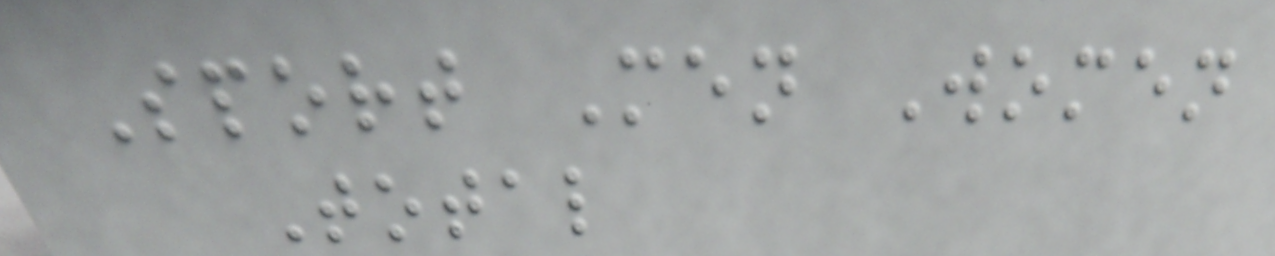Sport Men Women
Total
